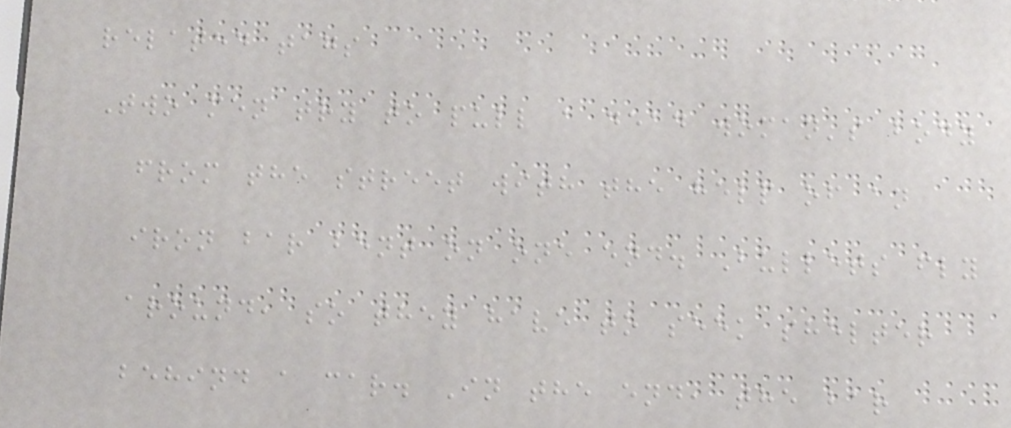related tags
Two men try to pull a dead woman's body
from the street with the help of an
iron bar bent on one end. Bullets fly
around, so they have to seek shelter
behind a car. In the end, the bar
